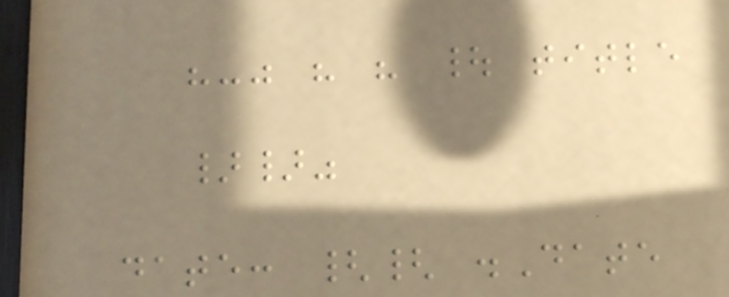"-" " " | title
}}"
date: {{ .Date
